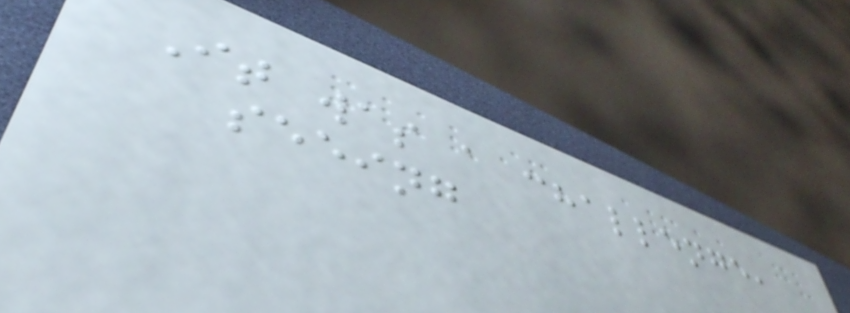It was a challenge,
seeing
